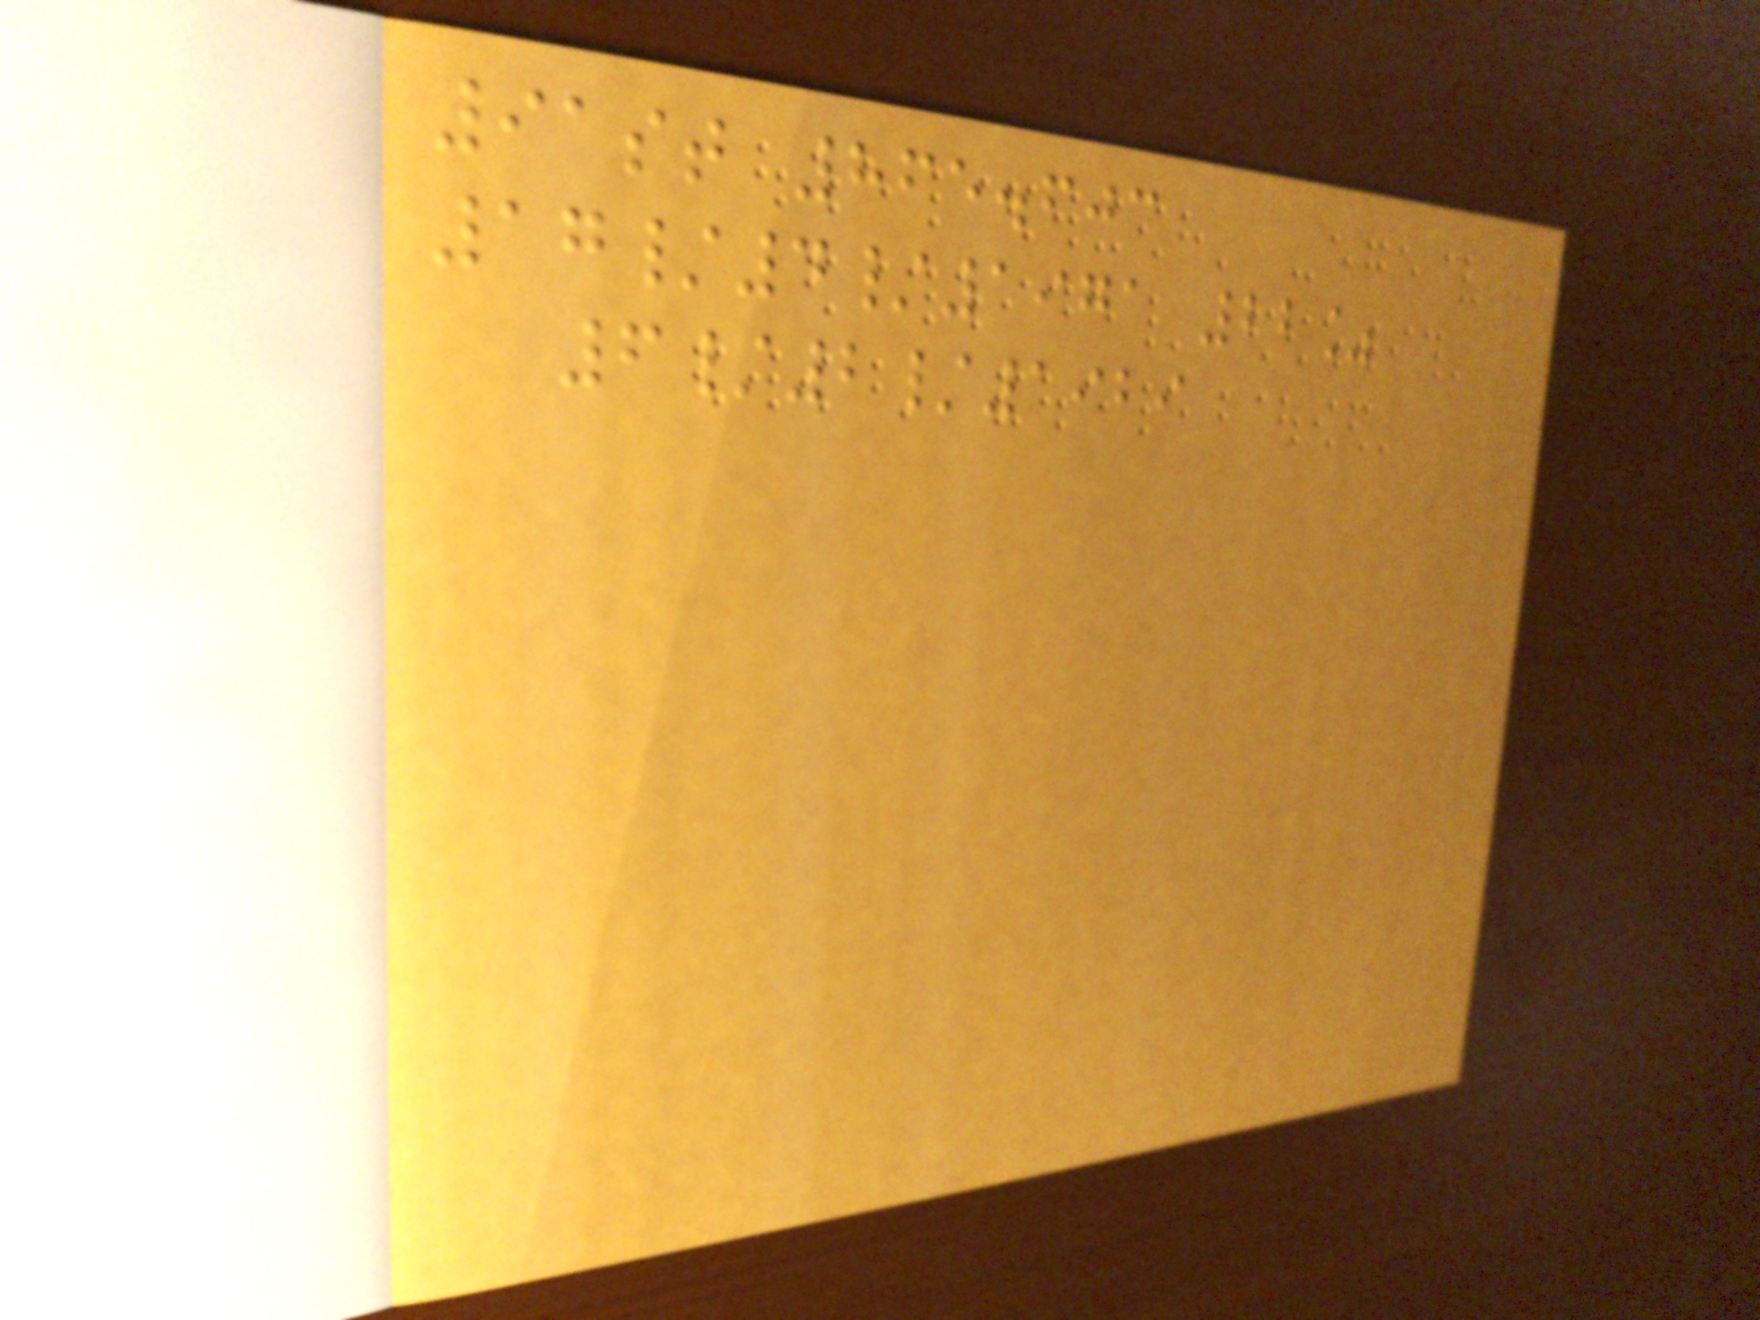91st 865.603
17/4/1971 22%
6/2/1929
